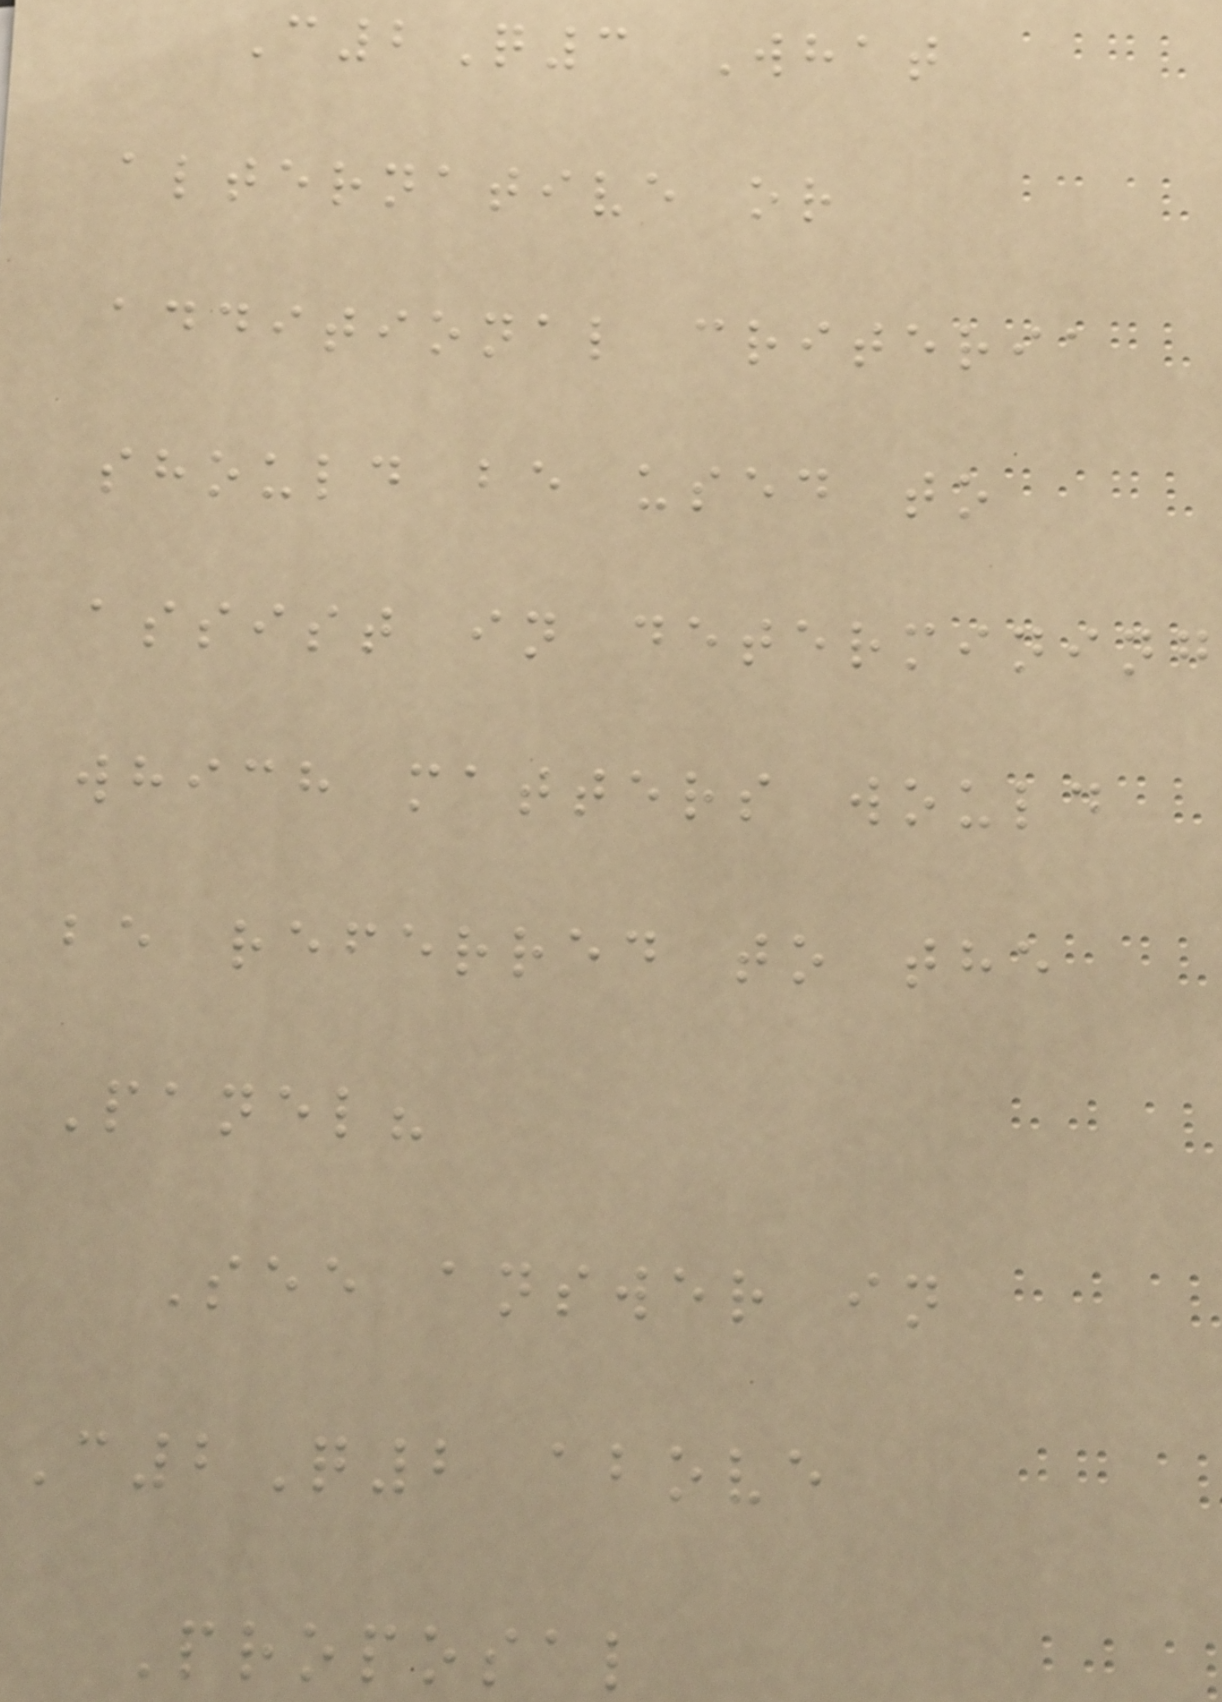C2Q3 What
alternative or
additional criteria
should be used to
assist in determining
which matters would
be referred to the
Panel?
See answer in
C2Q2 above
Proposal
